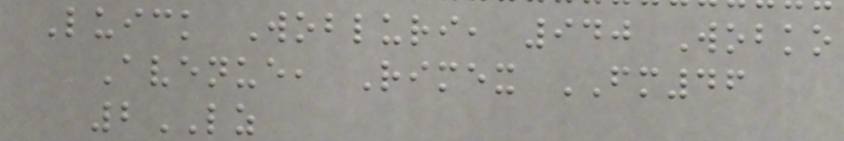Luick Wobluri, 940 Wobko
Avenue, Rimex FM46
2LZ
